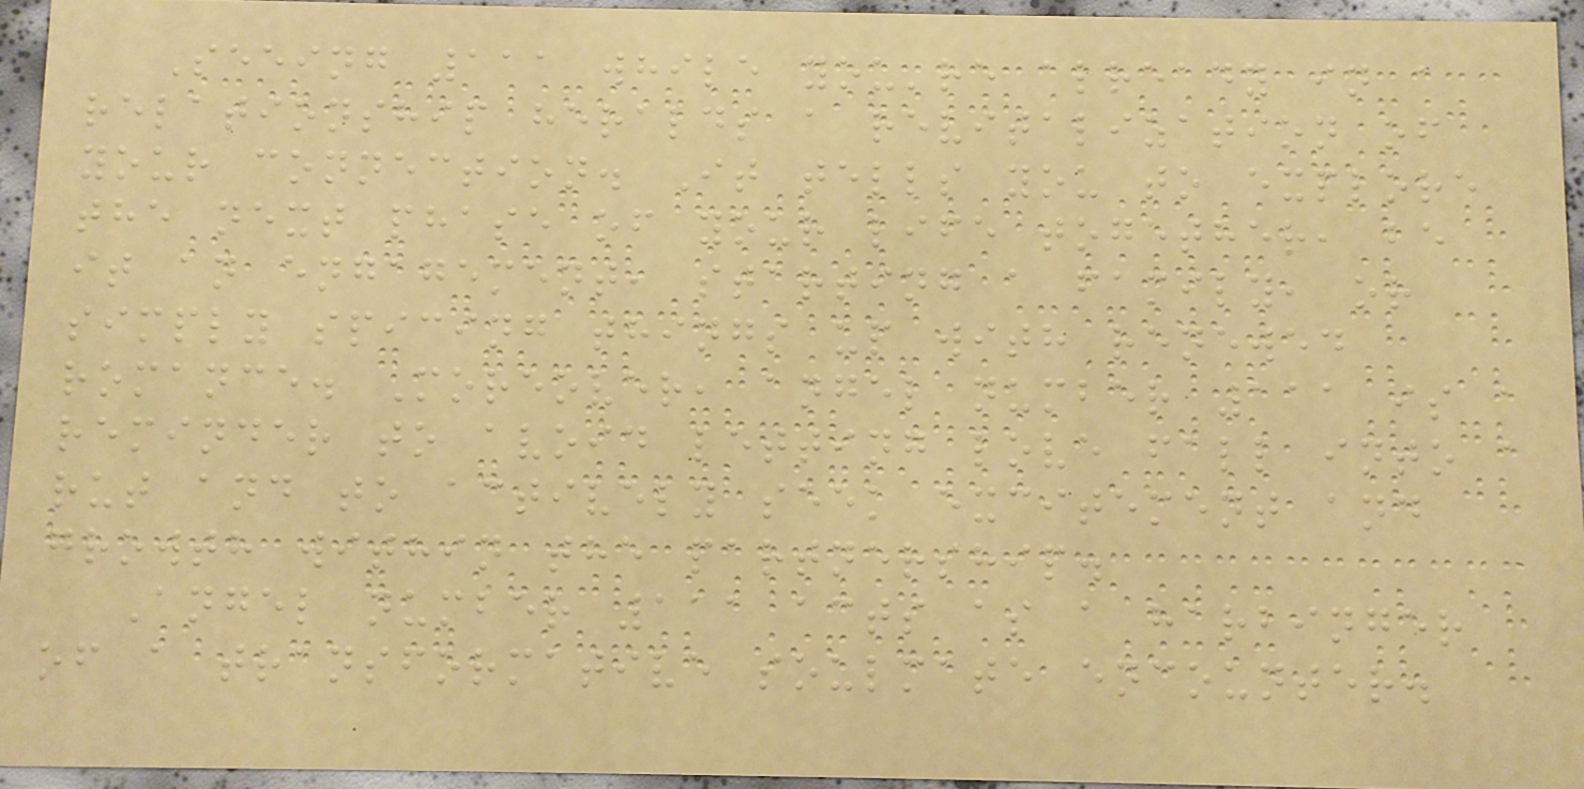Seeing 111 while you're already in a
relationship heralds a revitalization of
your connection. It tells you to explore
the next phase of your life together, be
it an engagement, starting a family, or
simply spicing things up with renewed
romance. Moreover, angel number 111 is a
reminder to avoid letting love fall into a
rut and to actively seek excitement and
growth within the partnership.
Angel number 111 acts as a harbinger
of a transformative soulmate encounter.
